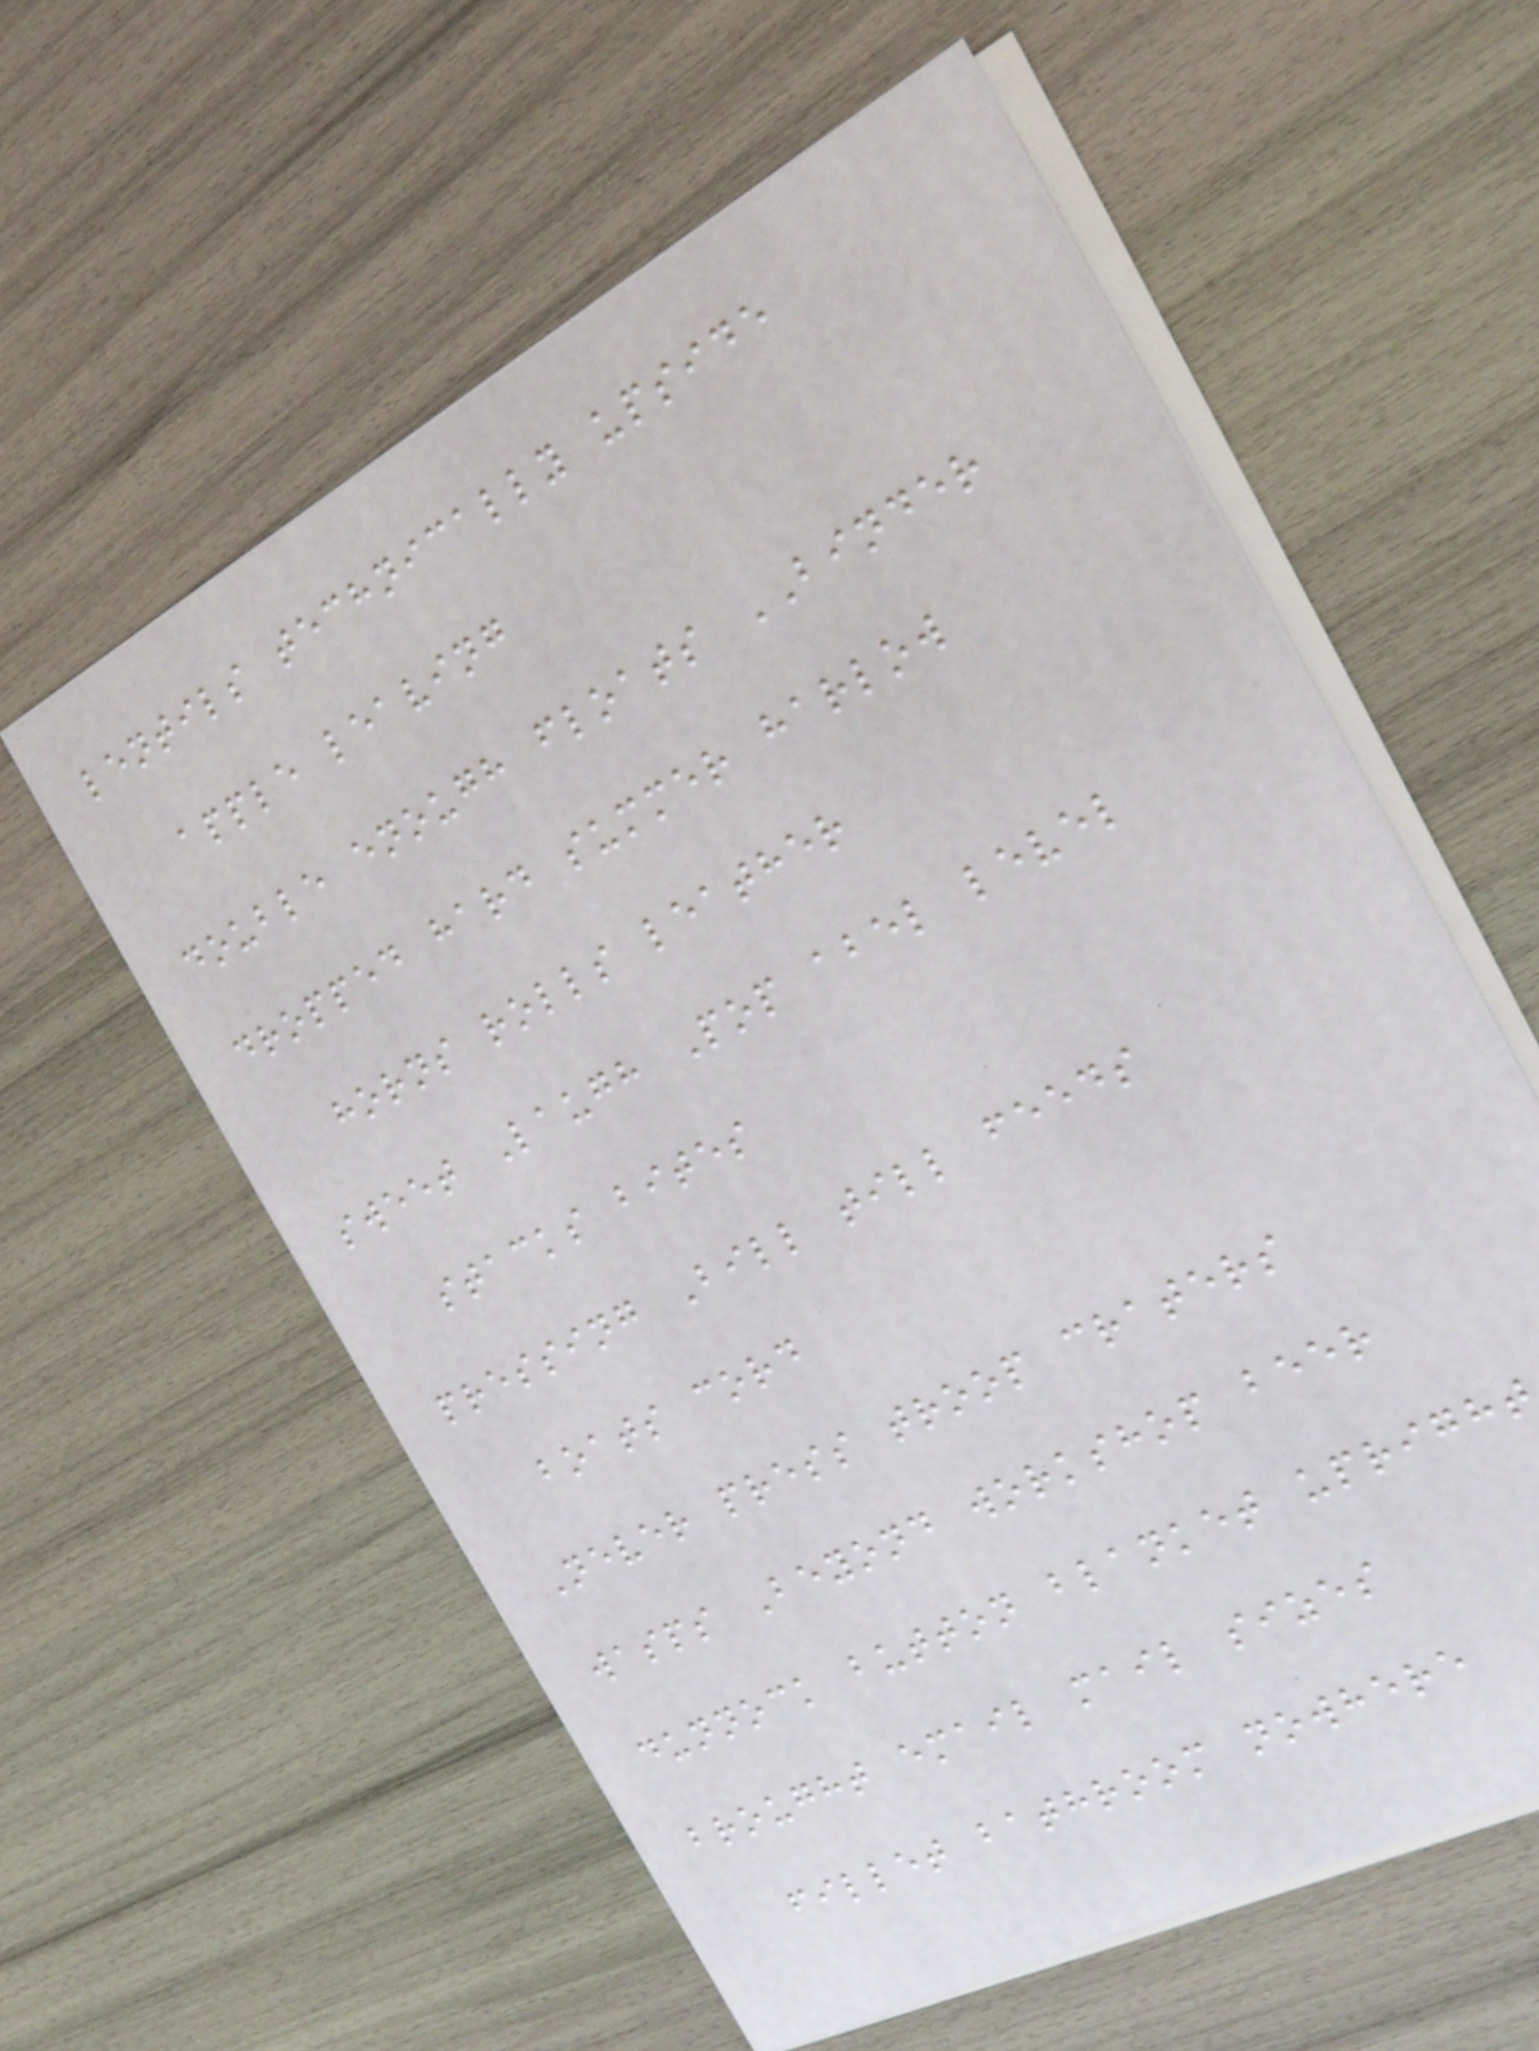lentils technically upside
apple leaving
double enough floats BINDER
dropped hard summer harlow
horns rolls leather
sweet Laugh Pop abel level
stacks bites
pressing Bill till feeds
boats cord
Never press troop craters
wasps Beyond workshop beer
dunnock button blanket upright
brought email mail sizes
fillet bathroom nowhere
